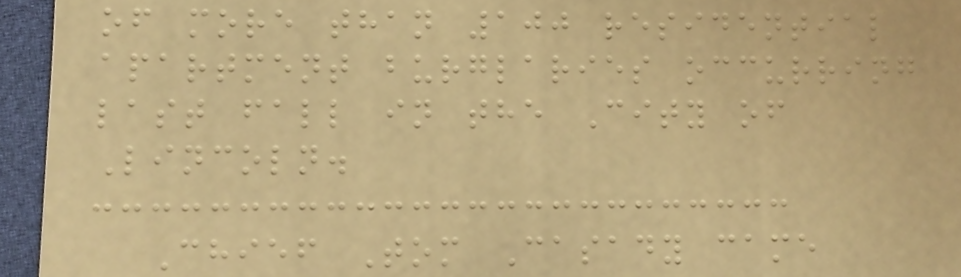of more than 100 residential
apartment burglaries occurring
last fall in the City of
Lincoln.
Chief Tom Casady came
